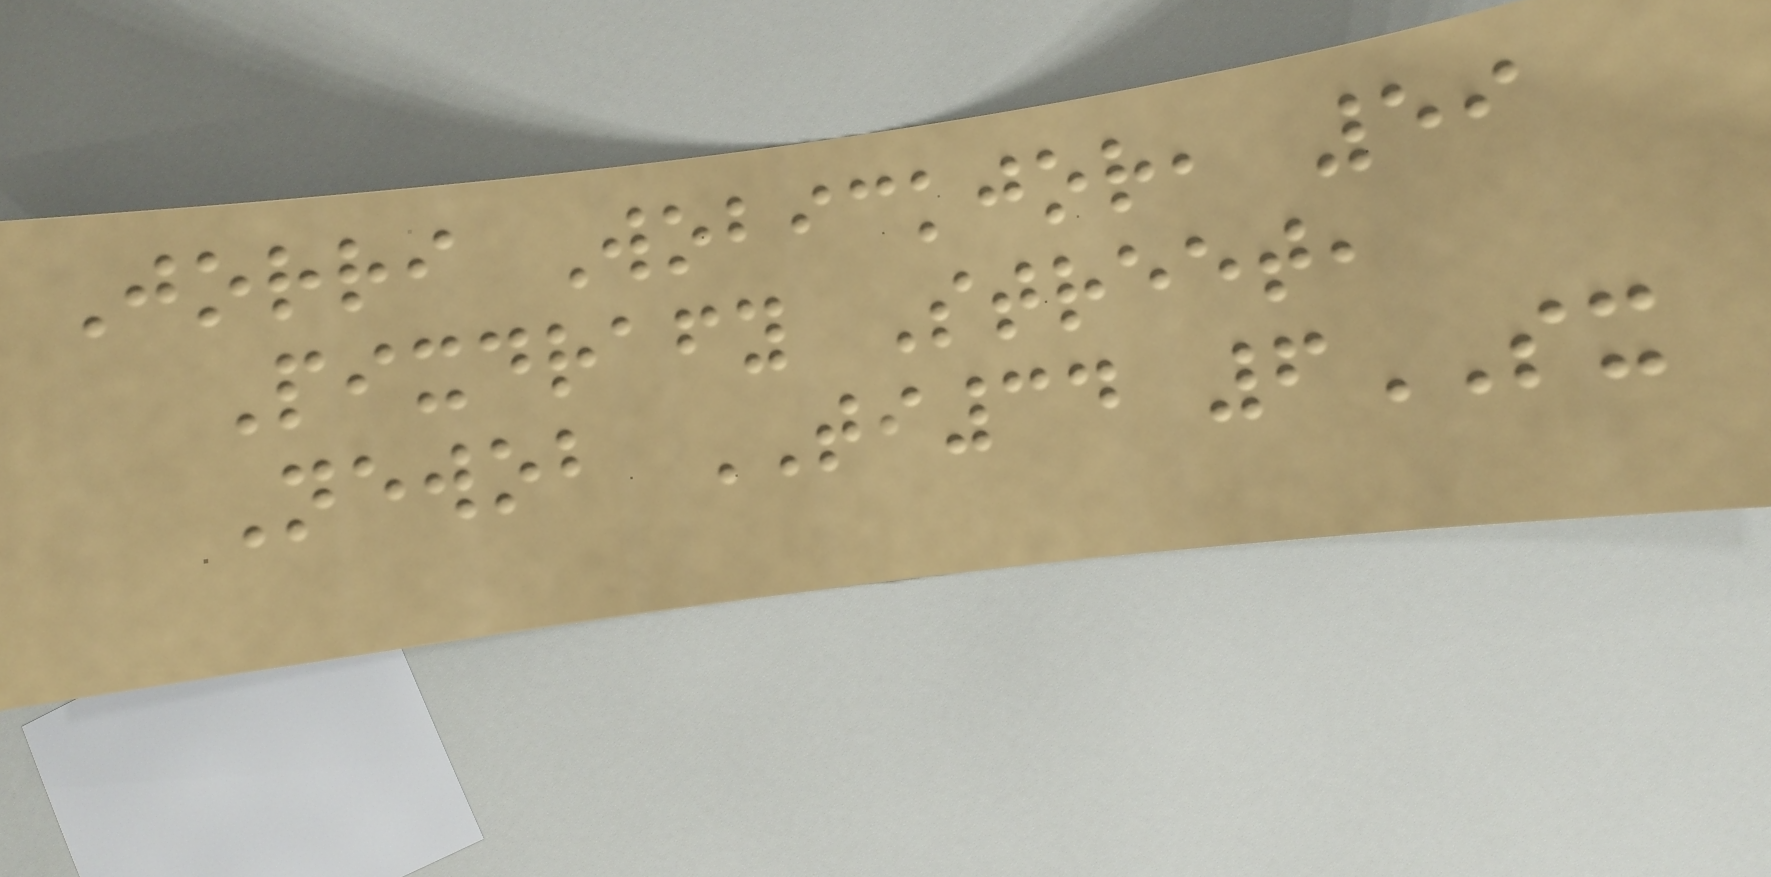Jorri Wobickjor, 59
Pixdrafy Street,
Newob TI34 6SX
